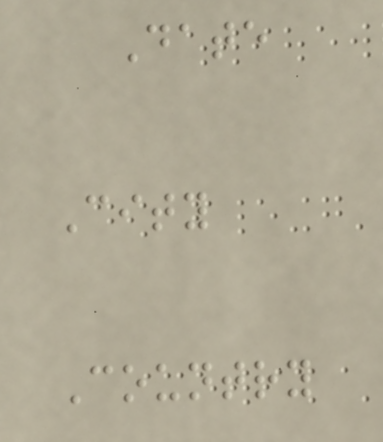Date
City
Country
